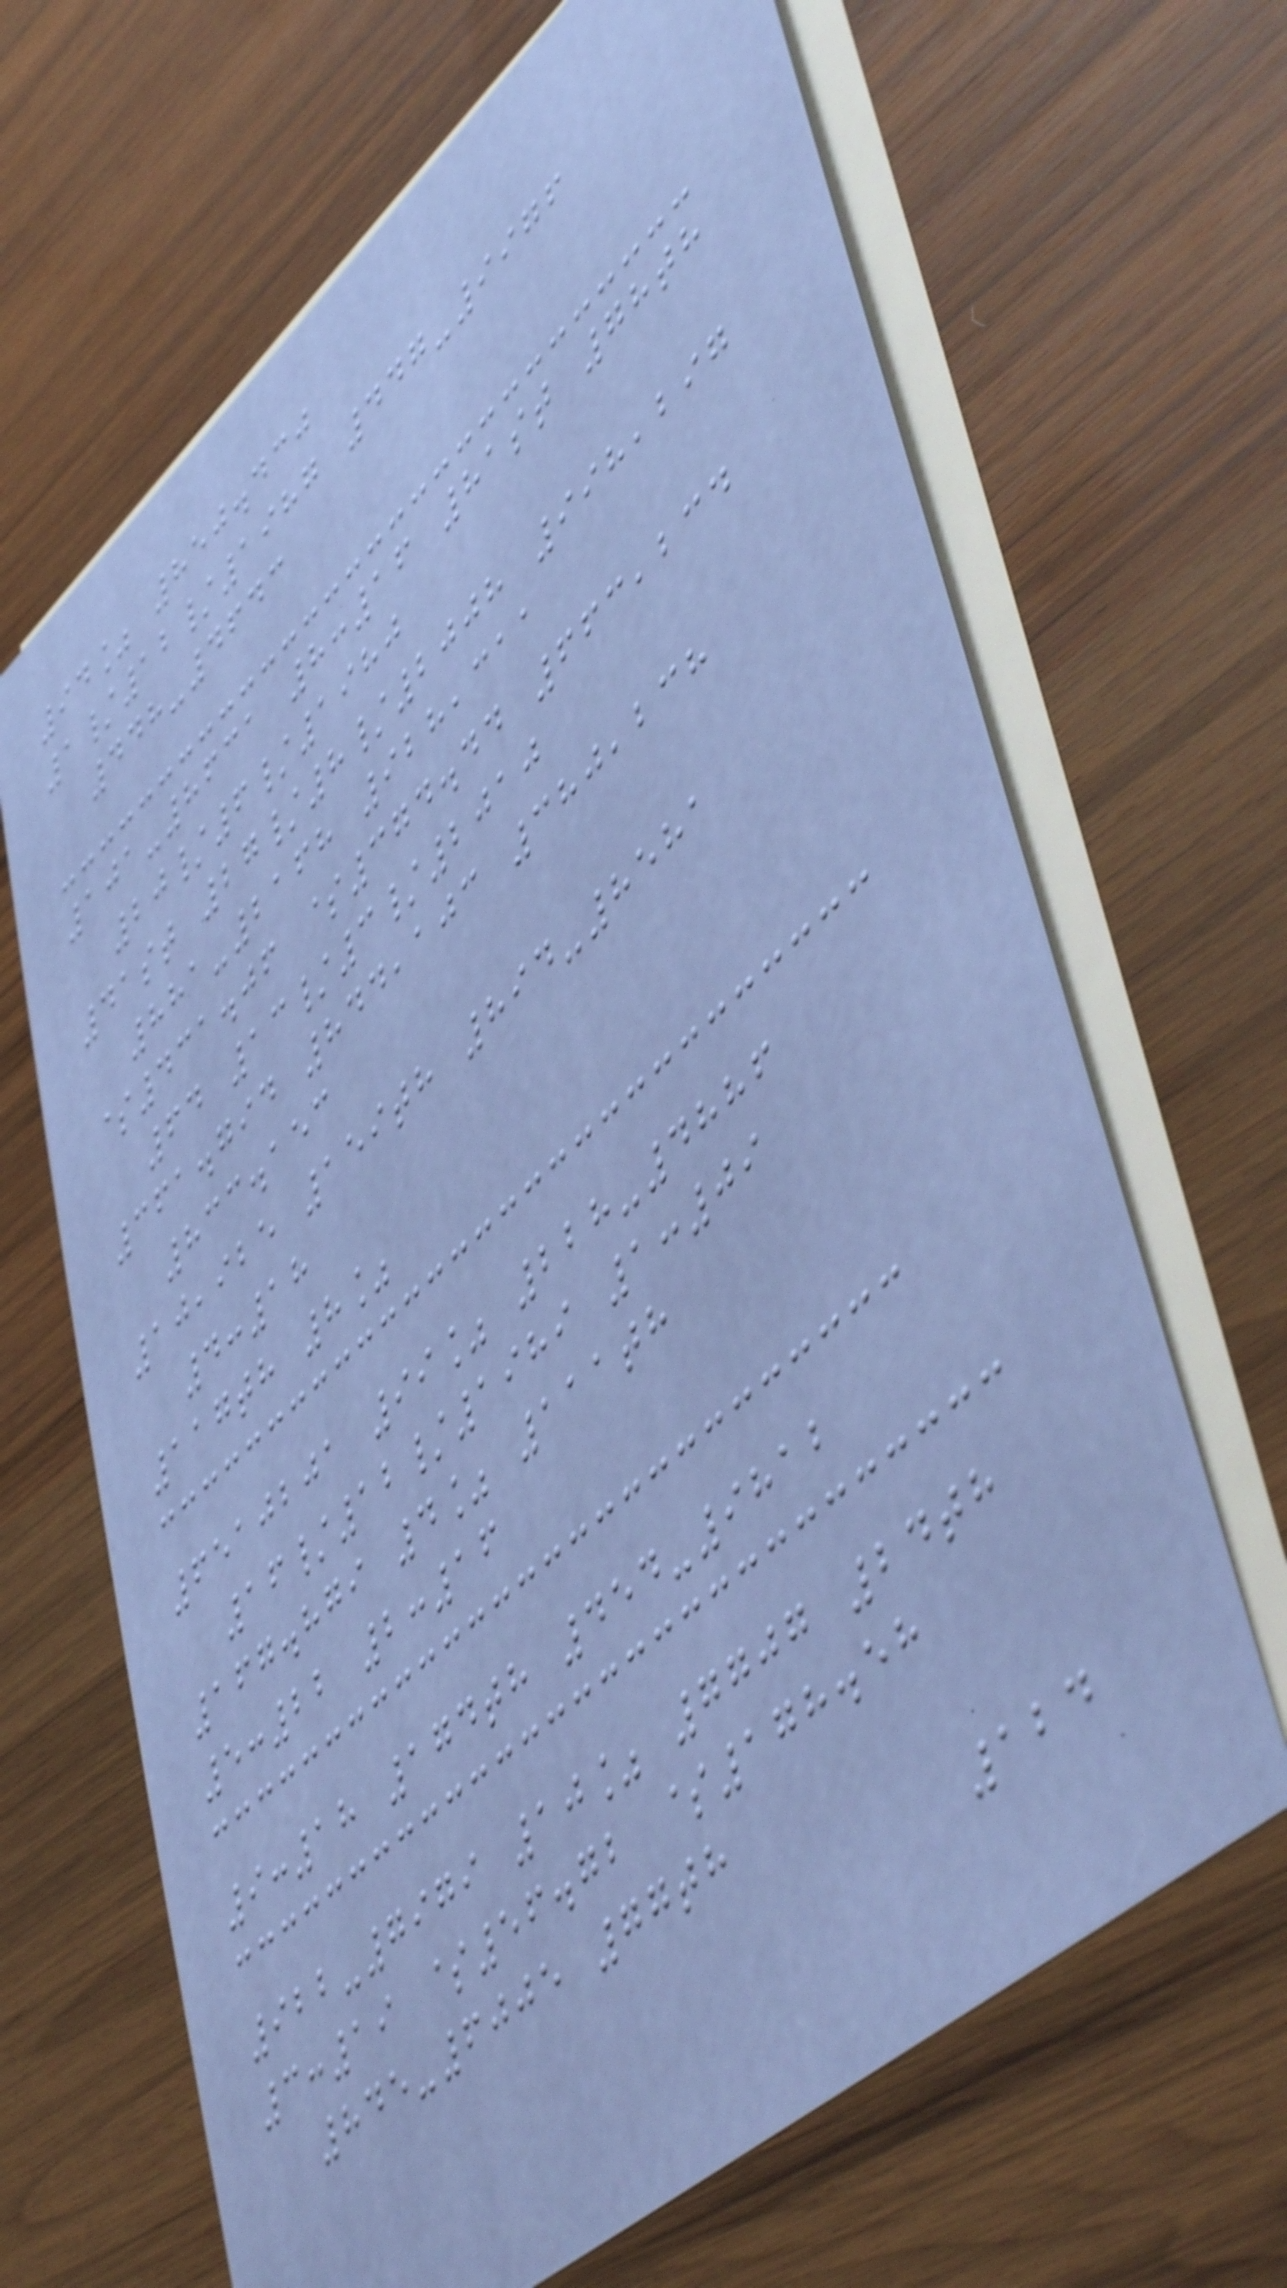94% 850.430
1/12/1987 447-9976
448-4643
101-8631 8:16 81st 78th
20/6/1980
41st 27/8/2008 998,297
881-2168 928,311
$431.06 $374.44 663,234
64 13/3/2010
361.794 844,103 380,238
833.153
10,925 159th 894-8581
4:18
117th 8%
6510201 99% 228-4886
16/12/1989 1:09
167.879 4% 111th
5:22 2:16
9:18 174th 454-9812
922-7979 10% 7707 24th
3:19 $56.72 $178.58
845-6005 77th
124
